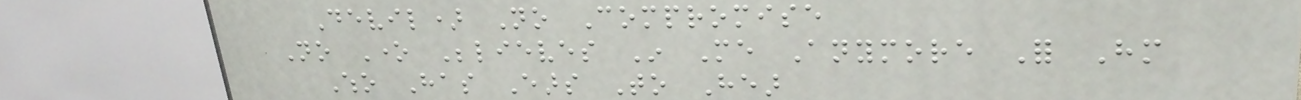Devil) No Compromise
No One Believes In Me Anymore For Him
Who Has Ears To Hear
